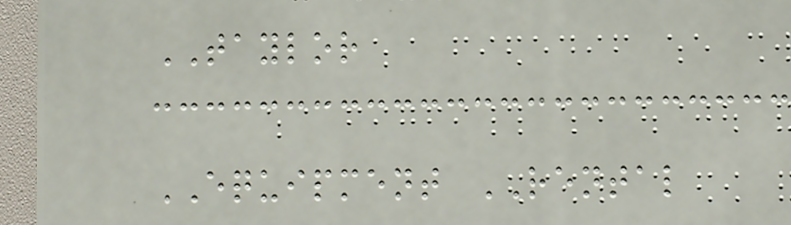TAYLOR
EQUIPMENT RENTAL
